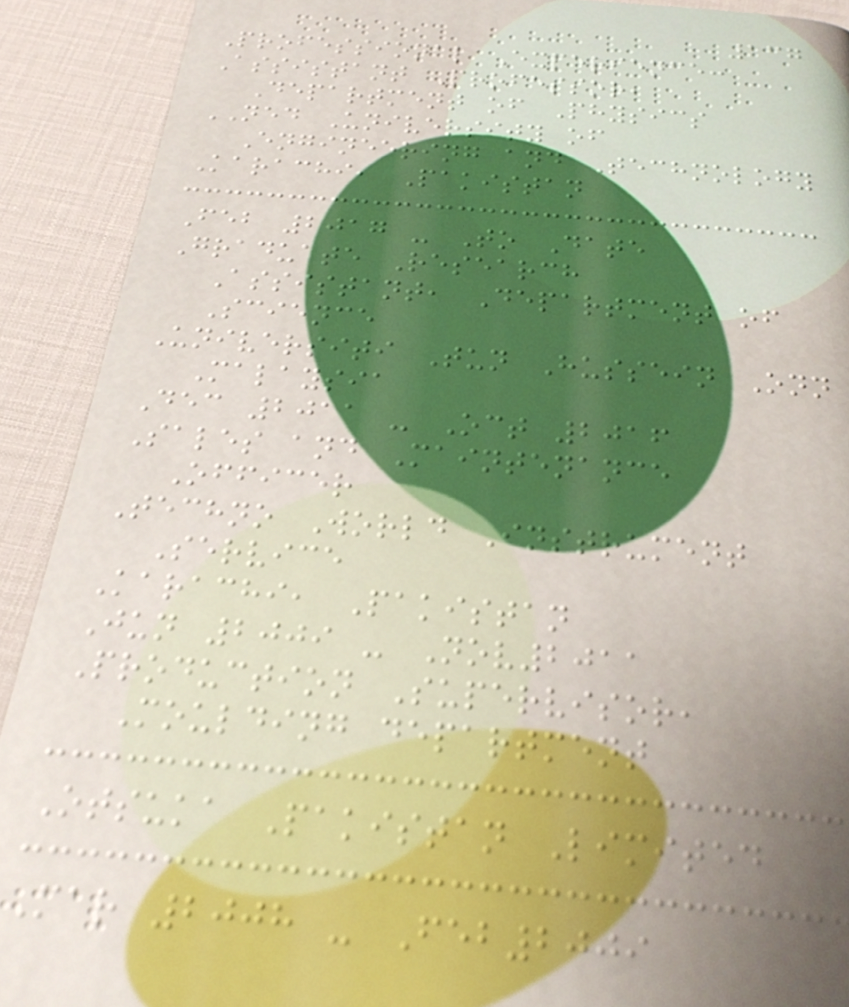137
Professional Experience:
Assistant Professor,
Department of Physics
NED University of
Engineering and Technology
Karachi, Pakistan
Feb 2017 - To Date
Graduate Research
Assistant, Department of
Science
Universiti Tun Hussein Onn
Malaysia
Dec 2011 - Oct 2016
Sales and Maintenance
Officer
Techno World Instrument
Service
Karachi, Pakistan
Jun 2009 - Nov2011
Production Supervisor,
Moulding department
Otsuka Pakistan Limited
Mar 2008 - Feb2009
